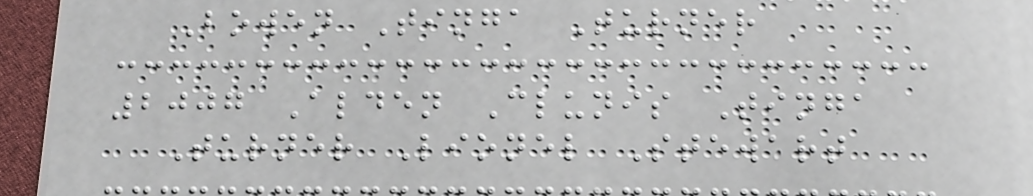Bowen Tinga Turner
2007 Alden Clunis Tinga
Turner Lionel Stewart
